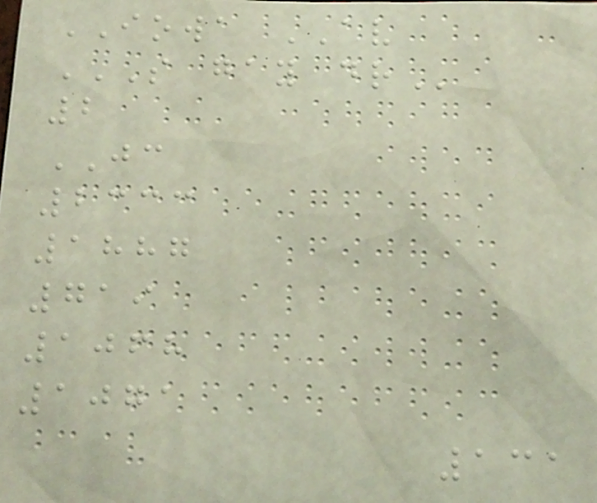IOWA AV
S GAY DR
2
JC
2333
1887
719
1068
1071
131
